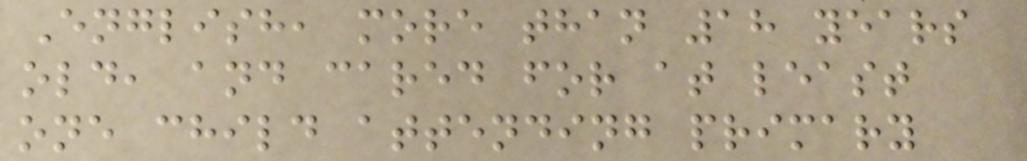English, more than 18 years
old, and cared for at least
one child attending primary
